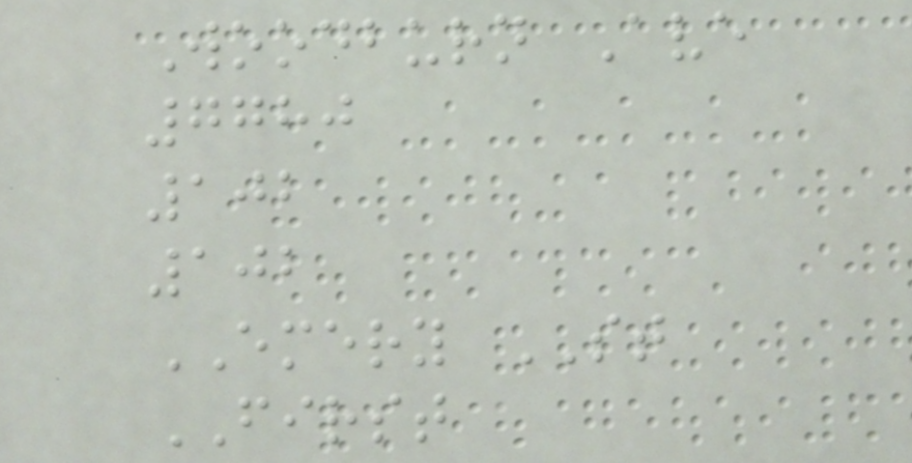Woodburn Ave
7780
102
102
EMERY ST
FIRST
